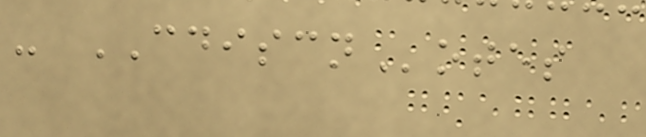- CDISCNotes
